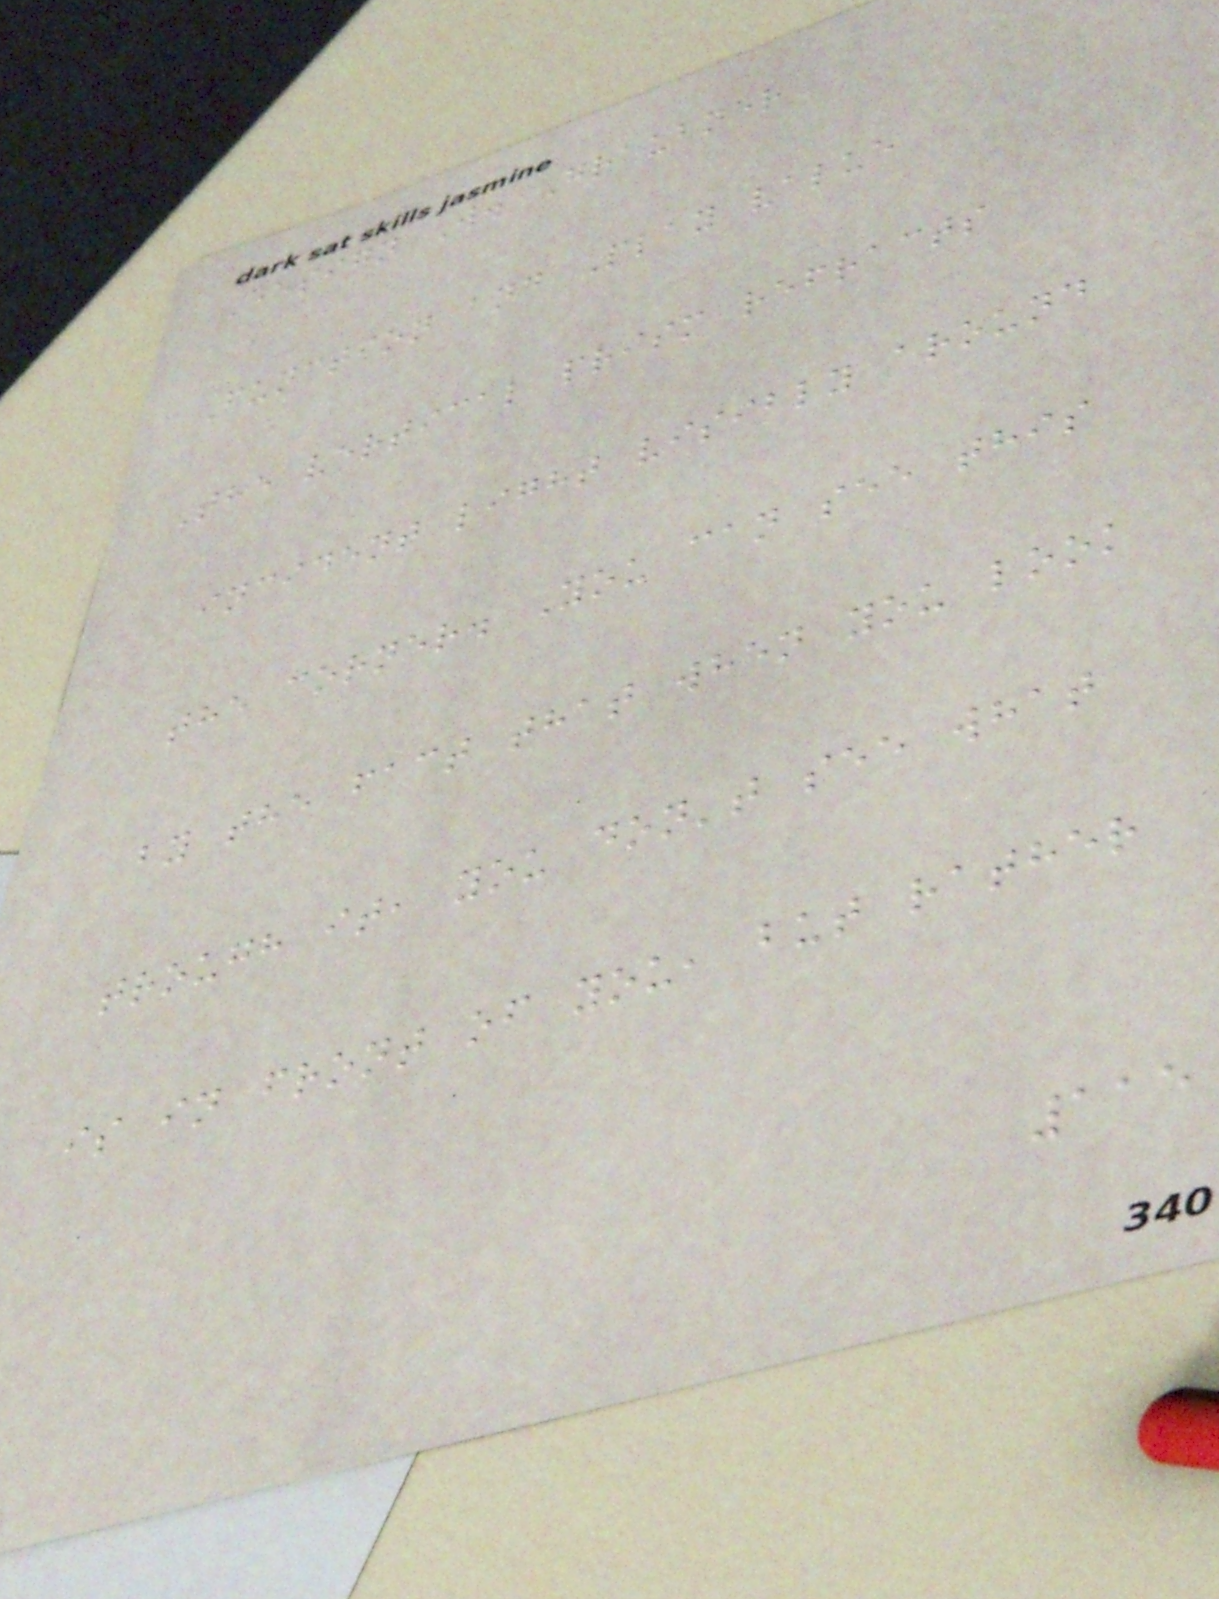Design W. Graubner
Function and Play value
The vertical prism refracts
incident light visibly around
the corner. You can see this
by the fact that when you look
trough it, you don't see what
is in front of you, but rather
115
